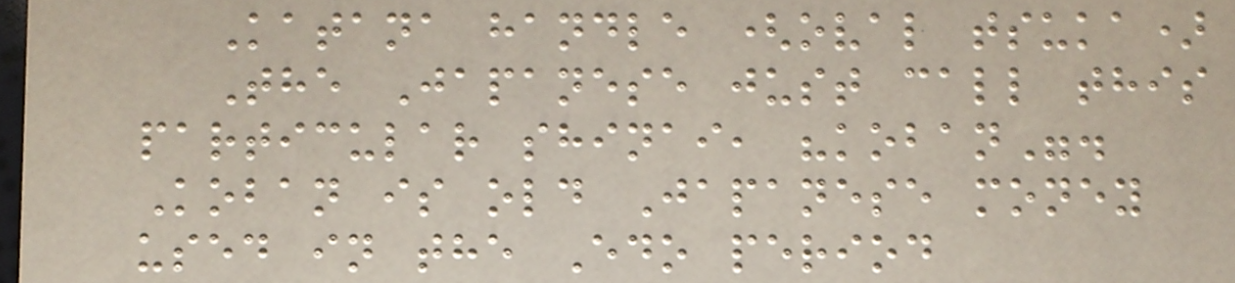Katana handle (oval tsuka)
The Japanese just call this
particular shinai, "koban".
Koban is old Japanese money
used in the Edo period
